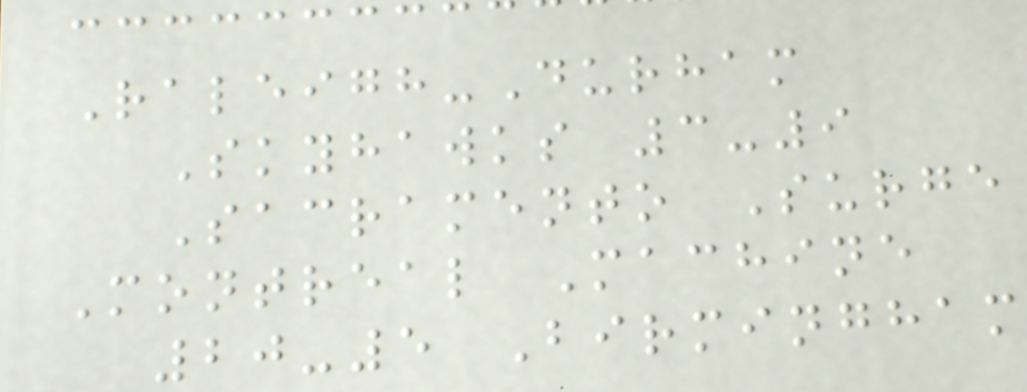Raleigh-Durham
Skyhawks 3-9
Sacramento Surge
Montreal Machine
20-5 Birmingham
